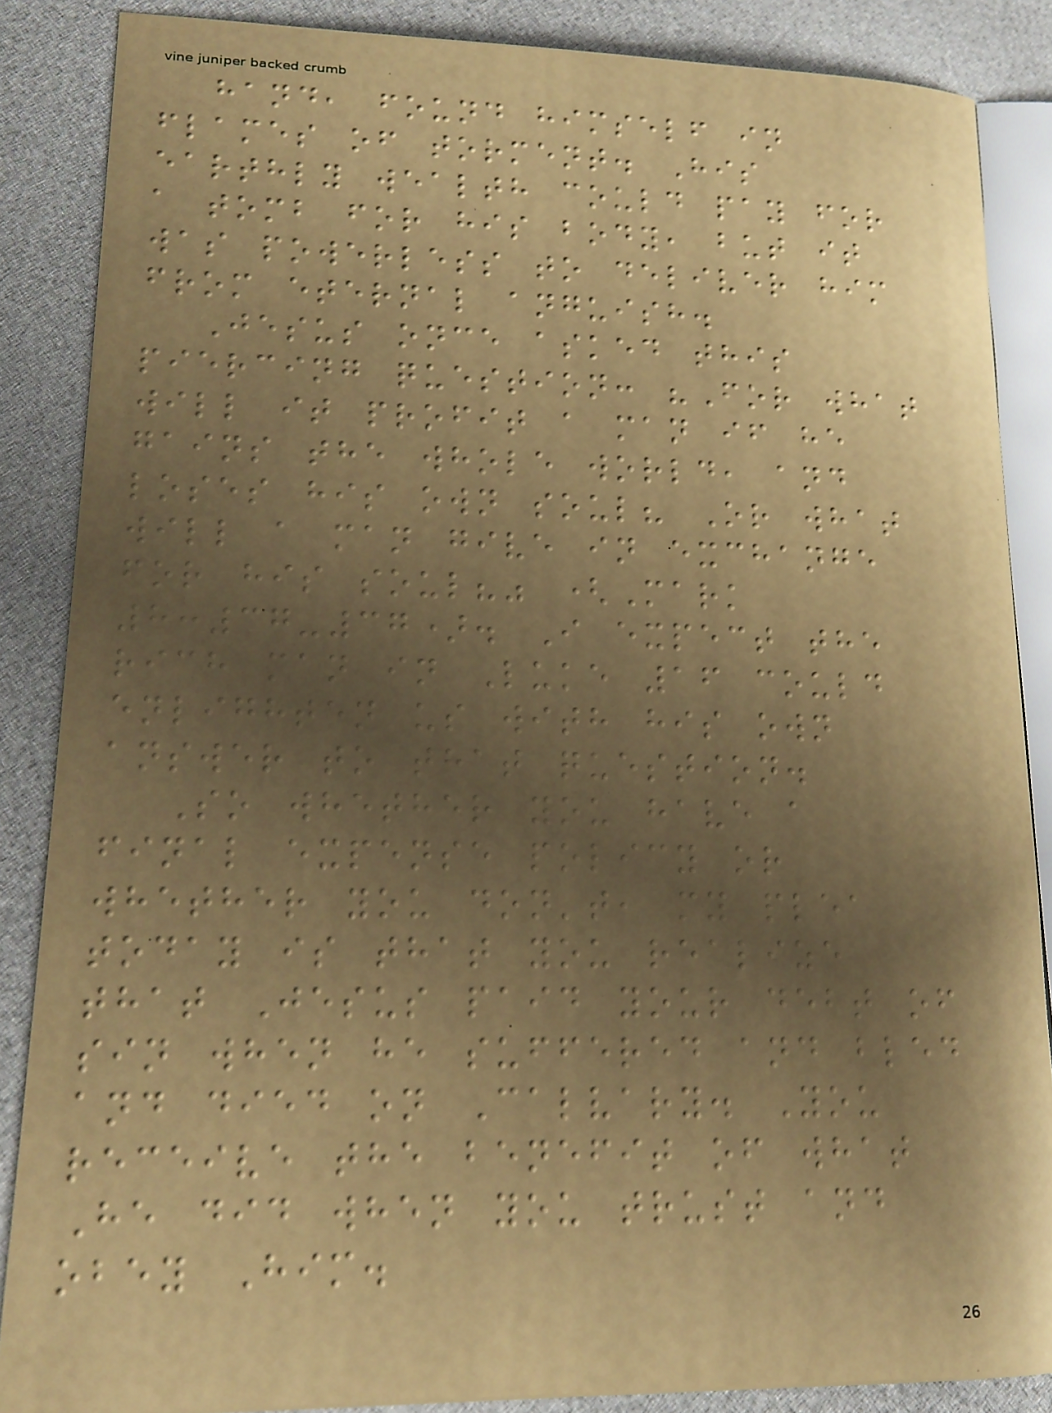hand, found himself in
flames of torment. His
earthly wealth could pay for
a tomb for his body, but it
was powerless to deliver him
from eternal anguish.
Jesus once asked this
piercing question: "For what
will it profit a man if he
gains the whole world, and
loses his own soul? Or what
will a man give in exchange
for his soul?" (Mark
8:37-37). I expect the
rich man in Luke 16 could
enlighten us with his own
answer to that question.
So whether you have a
final expense policy or
whether you don't, my plea
today is that you realize
that Jesus paid your debt of
sin when he suffered and bled
and died on Calvary. You
receive the benefit of what
He did when you trust and
obey Him.
